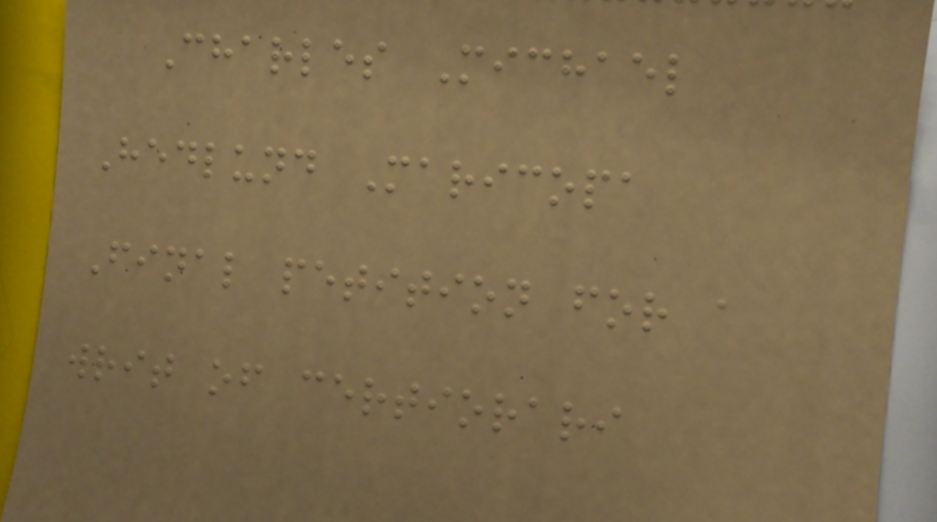Charles Michael
Hedlund Maricopa
Final petition for a
writ of certiorari
